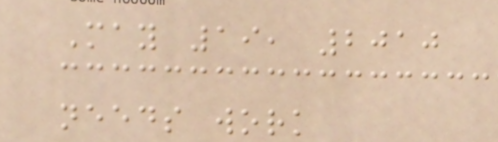May 19, 2010
needs work
